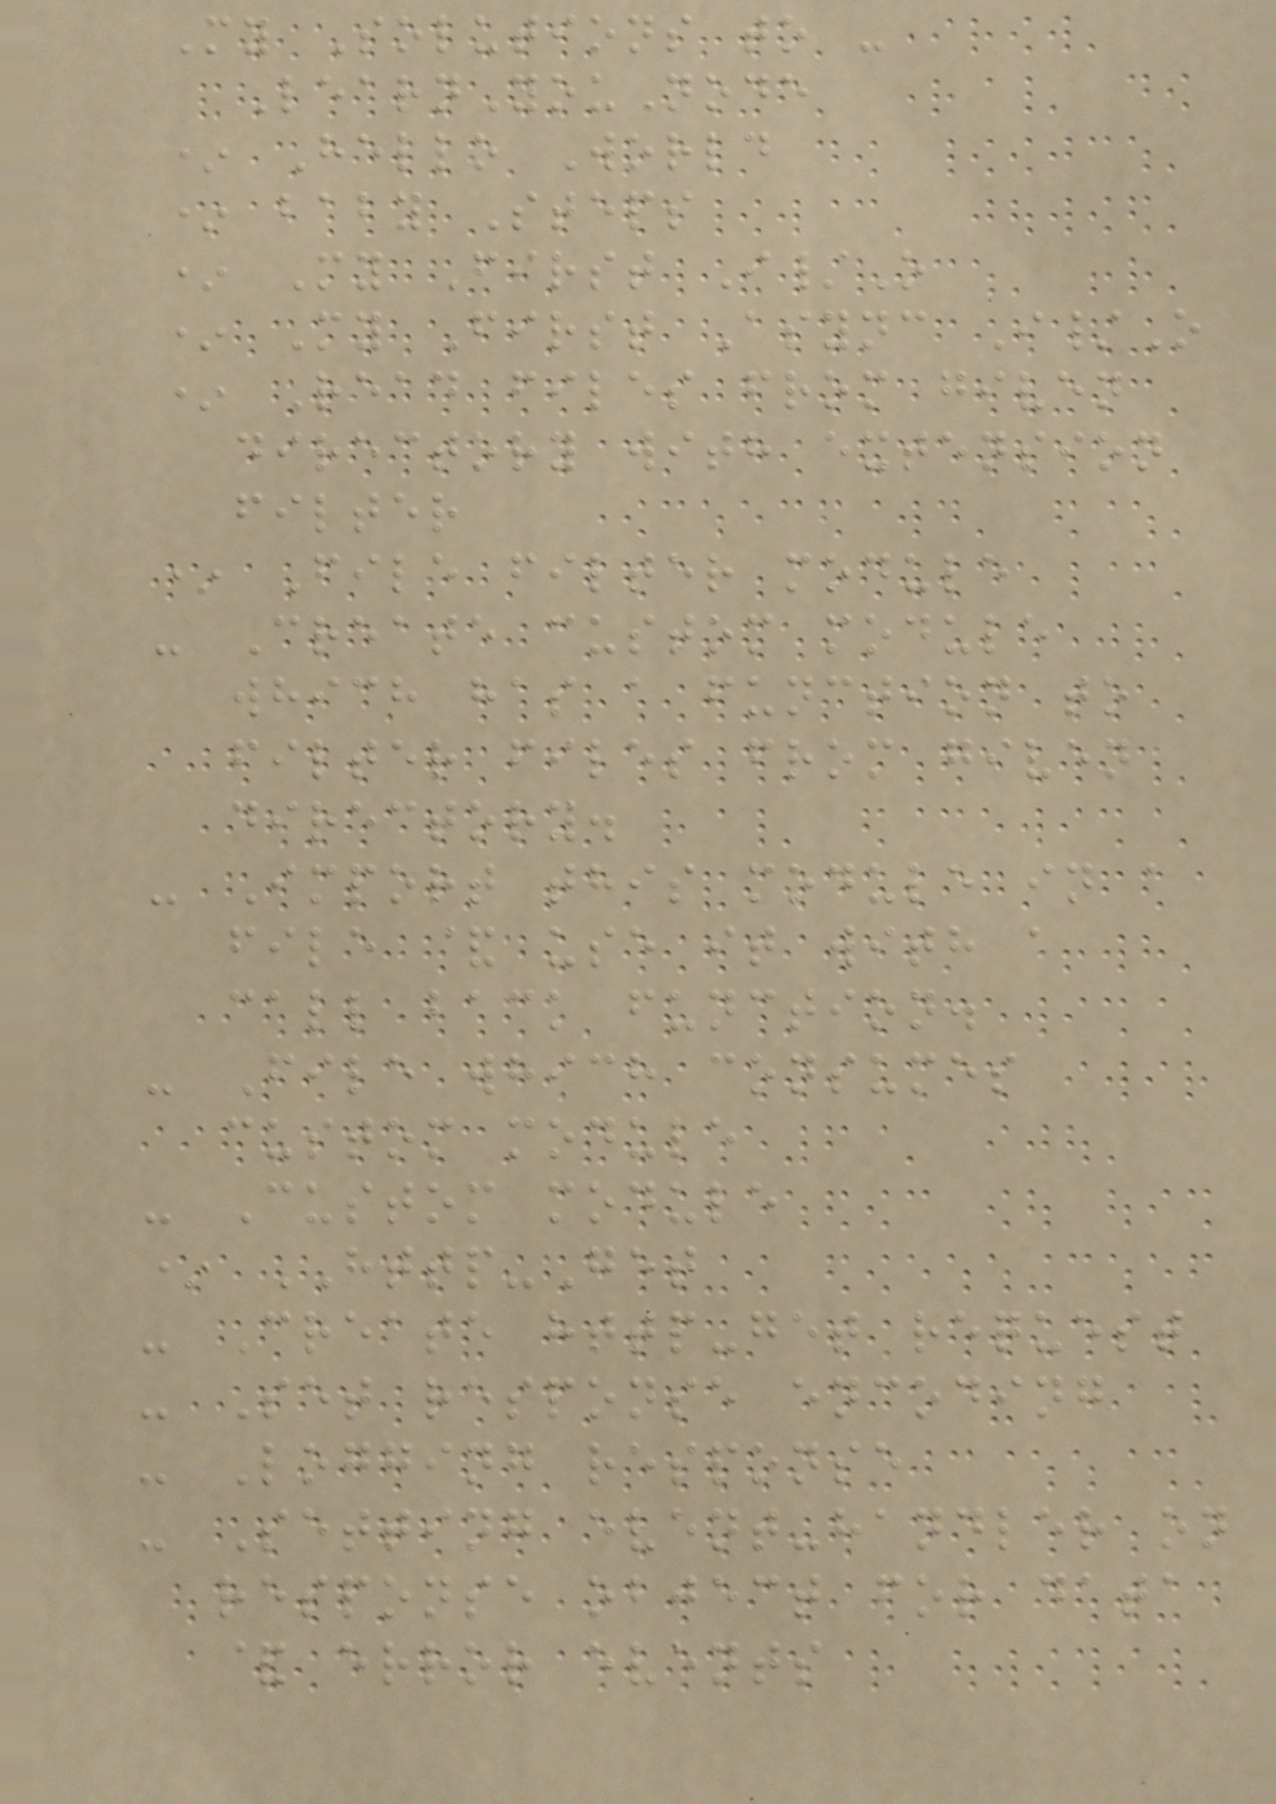My Solutions to -
LearnYouNode
* Hello World
* baby Steps
* My First I/O
* My First Async I/O
* Read files from given
directory with extension
filter
* File filter module
- Create custom module
which has a function to
filter files from given
directory.
- Import this module in a
file & use it with a
call back function.
- File which consumes
custom module
- Custom module
* HTTP-Get
- Create http-get request
- Set response encoding
- Logging response
- Setting event-handler on
response object for data
& error events
